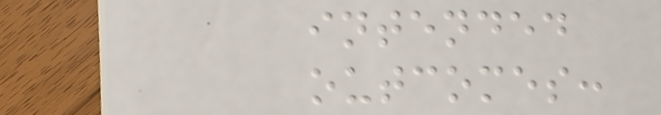intended
outcomes:
